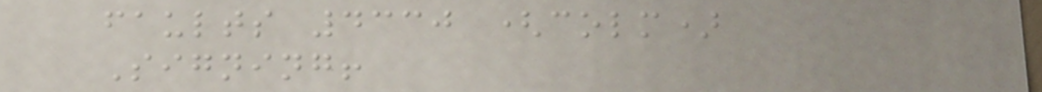faults 4330 (colm)
Signing!
